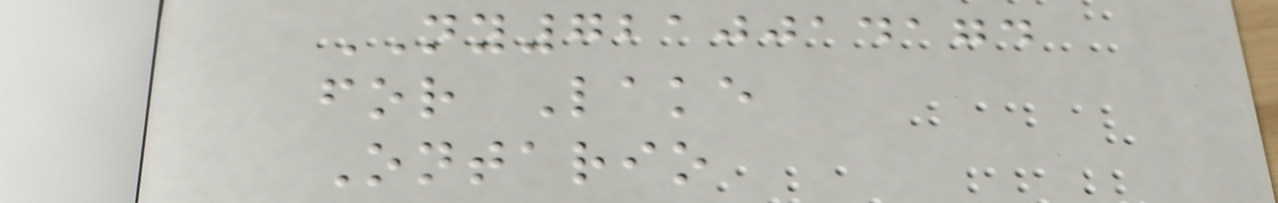NY7210014174
for Lake
Ontario
